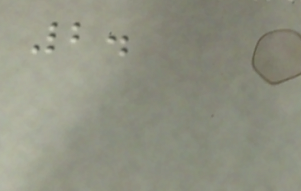2.
